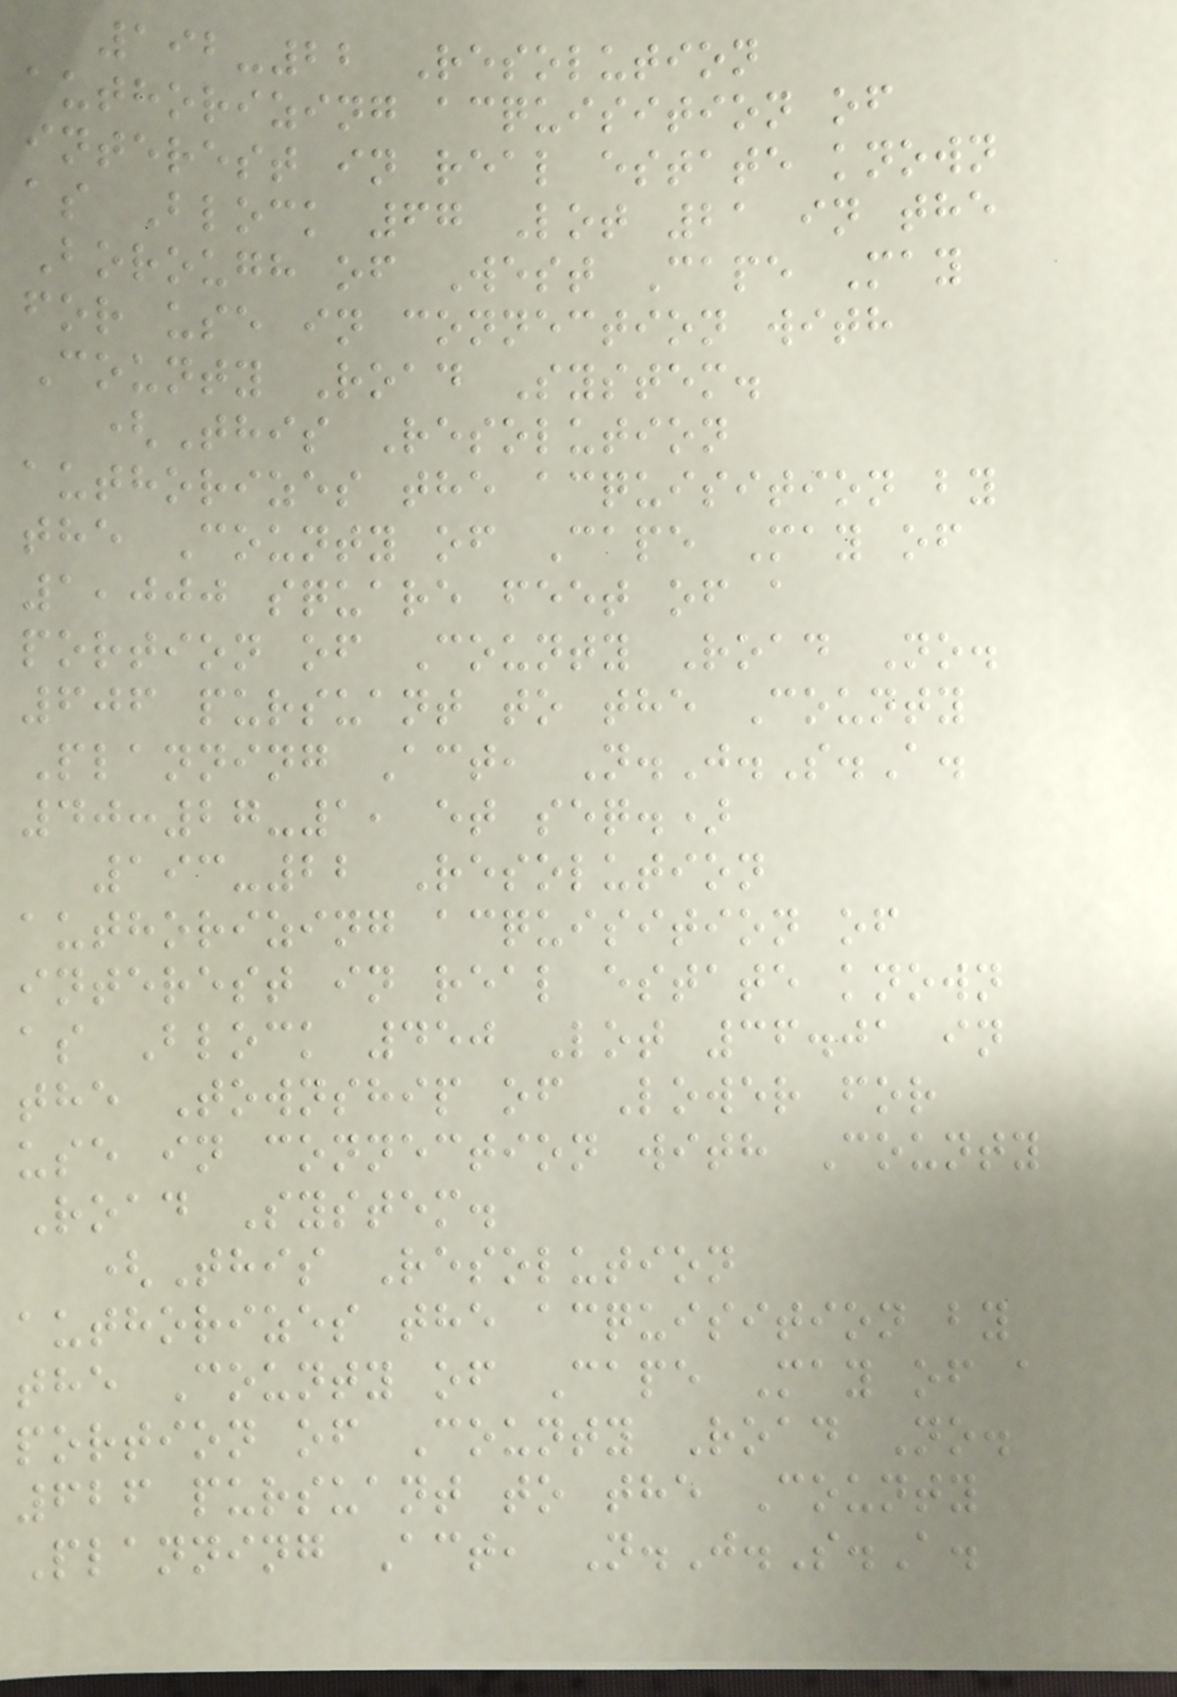192-22 Resolution
authorizing acquisition of
interest in real estate known
as Block 67 Lot 21 in the
Borough of West Cape May
for use in connection with
County Road System.
(This Resolution
authorizes the acquisition by
the County of Cape May of
1,000 square feet of a
portion of County Road No.
606 pursuant to the County
Planning Act, N.J.S.A.
40:27-1, et seq.)
193-22 Resolution
authorizing acquisition of
interest in real estate known
as Block 450 Lot 36.01 in
the Township of Lower for
use in connection with County
Road System.
(This Resolution
authorizes the acquisition by
the County of Cape May of a
portion of County Road No.
626 pursuant to the County
Planning Act, N.J.S.A.
